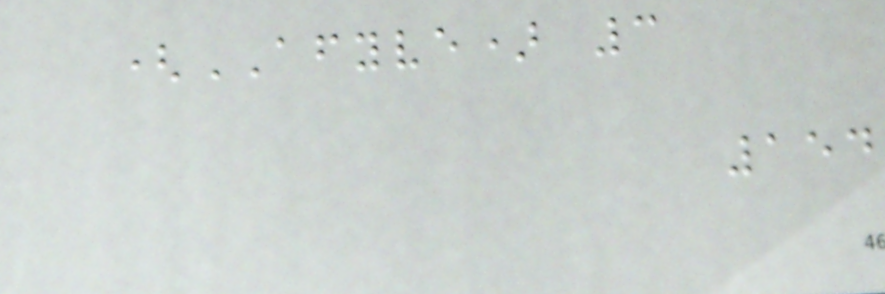(AFYVE) 3
154
